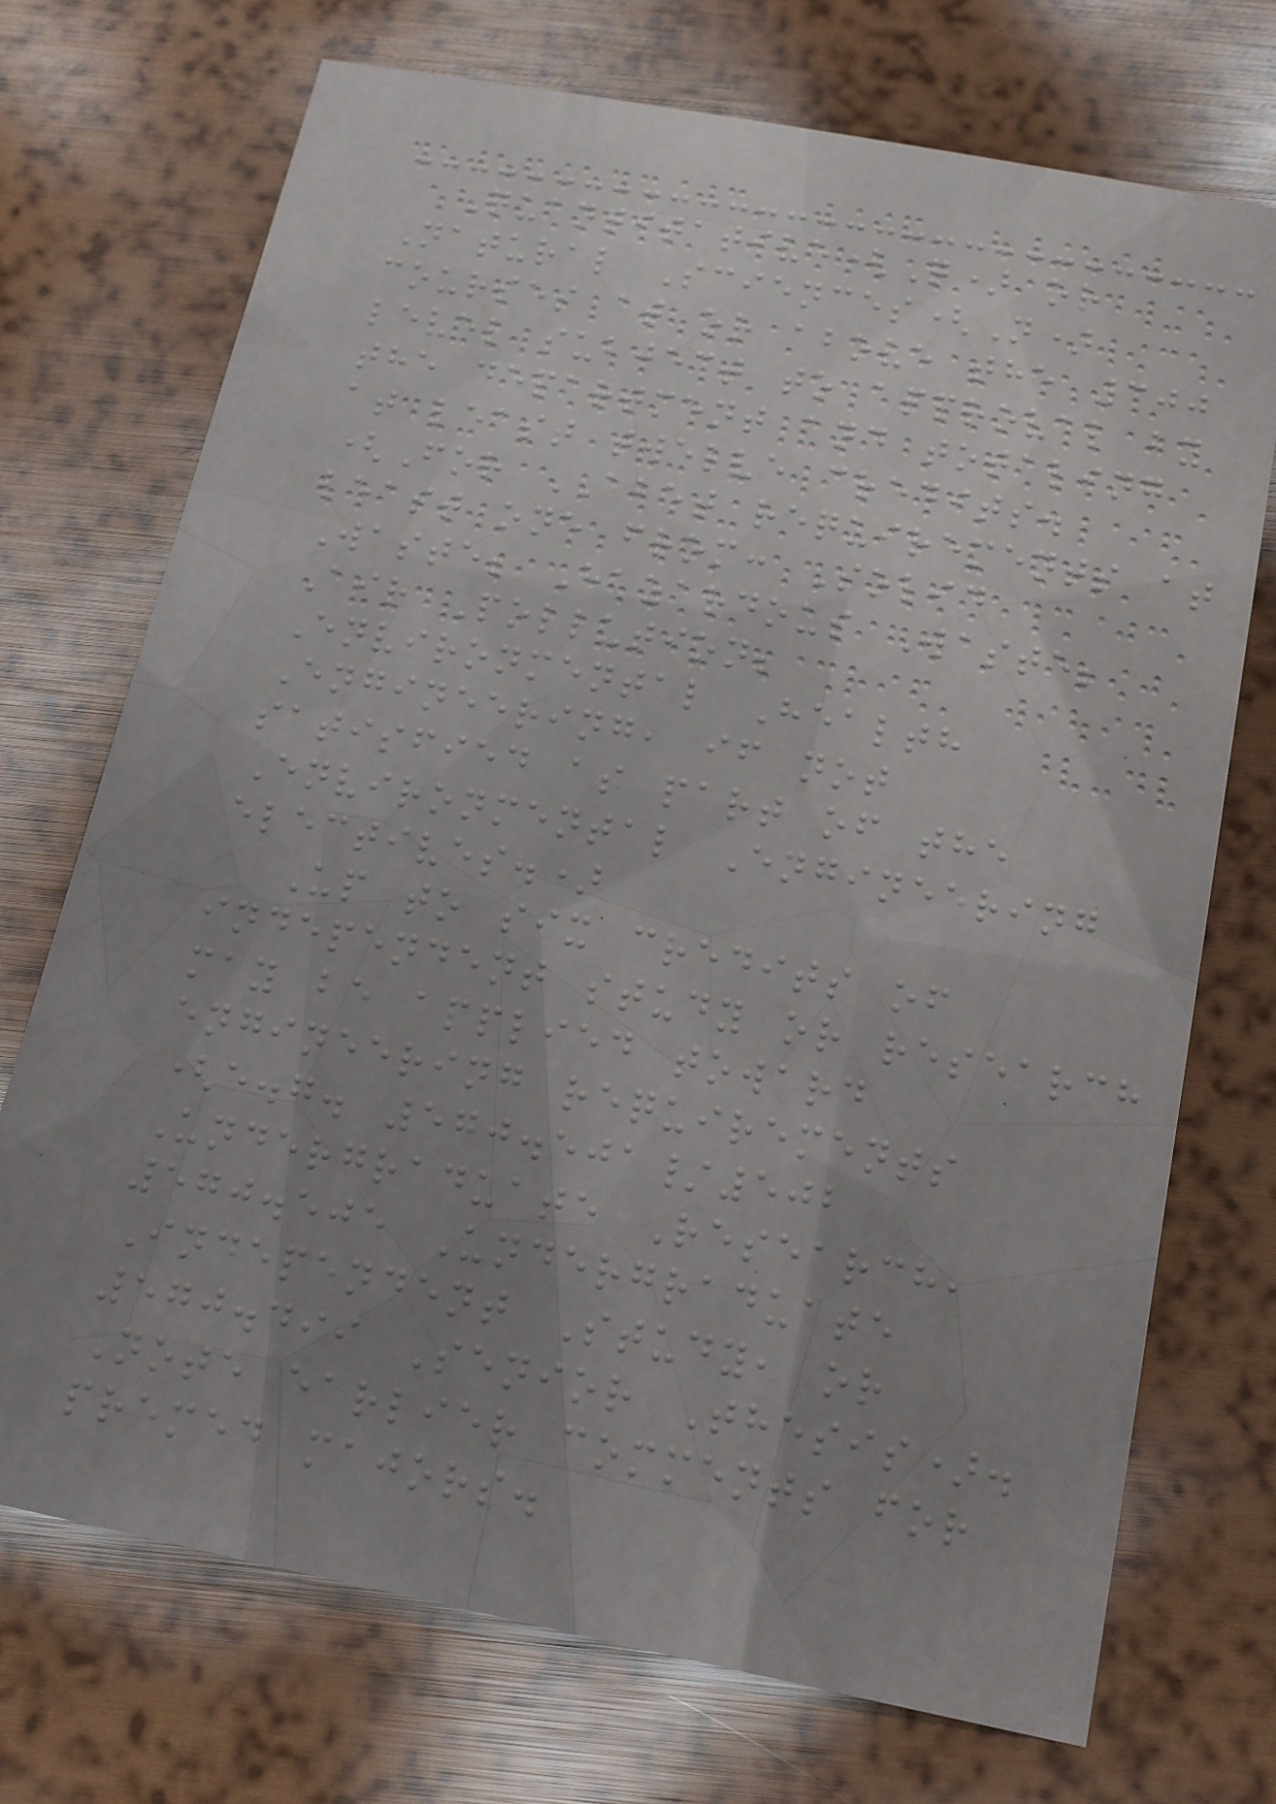Quantitative(Q) or
Natural Sciences(N)
courses at or above the 300
level subject to approval by
the department and totaling
at least twelve credits.
(For ABET requirements at
least one from: Solid
Waste; Hazardous Waste;
Air Pollution;
Environmental Health
Engineering, if not
satisfied as part of the
Environmental Engineering
electives.)
Up to six credits of
independent study or research
may be applied toward
engineering requirements
(e.g. 570.501/502
Undergraduate Research,
570.505 Undergraduate
Independent Study, or
570.499 Senior Thesis).
Note earlier comments for
premed majors.
